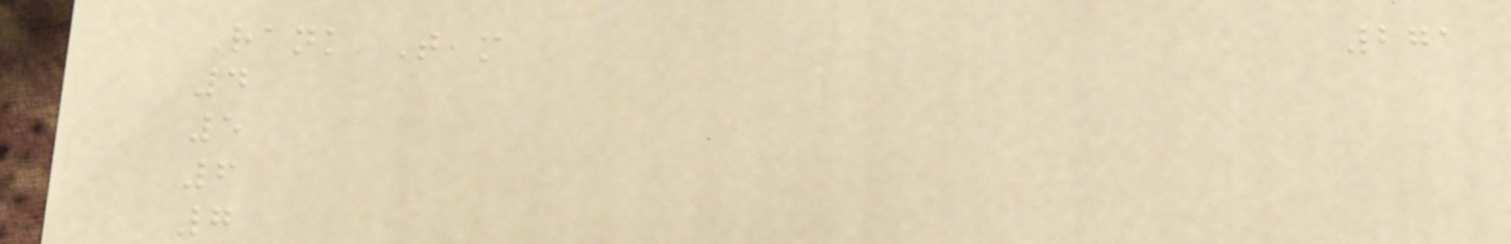271
Rank Team
4
5
6
7
